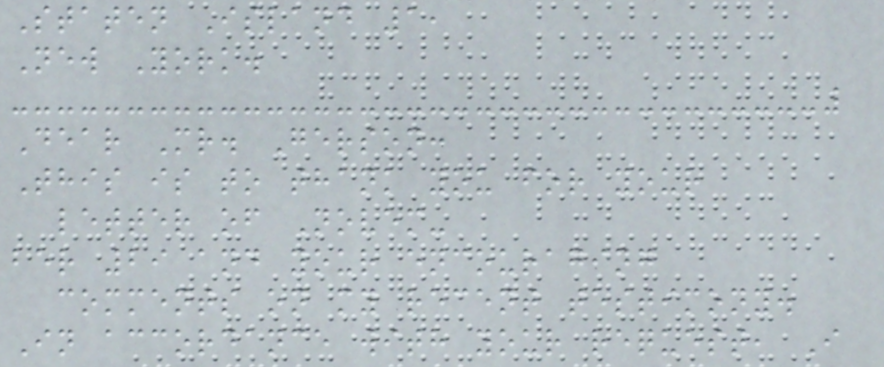Staten Island 1,
New York.
Dear Mr. Gerson:
This is to thank you for your
letter of Novem-
ber 29 and your encouraging
comments on my recent testimony.
In accordance with your request, I
